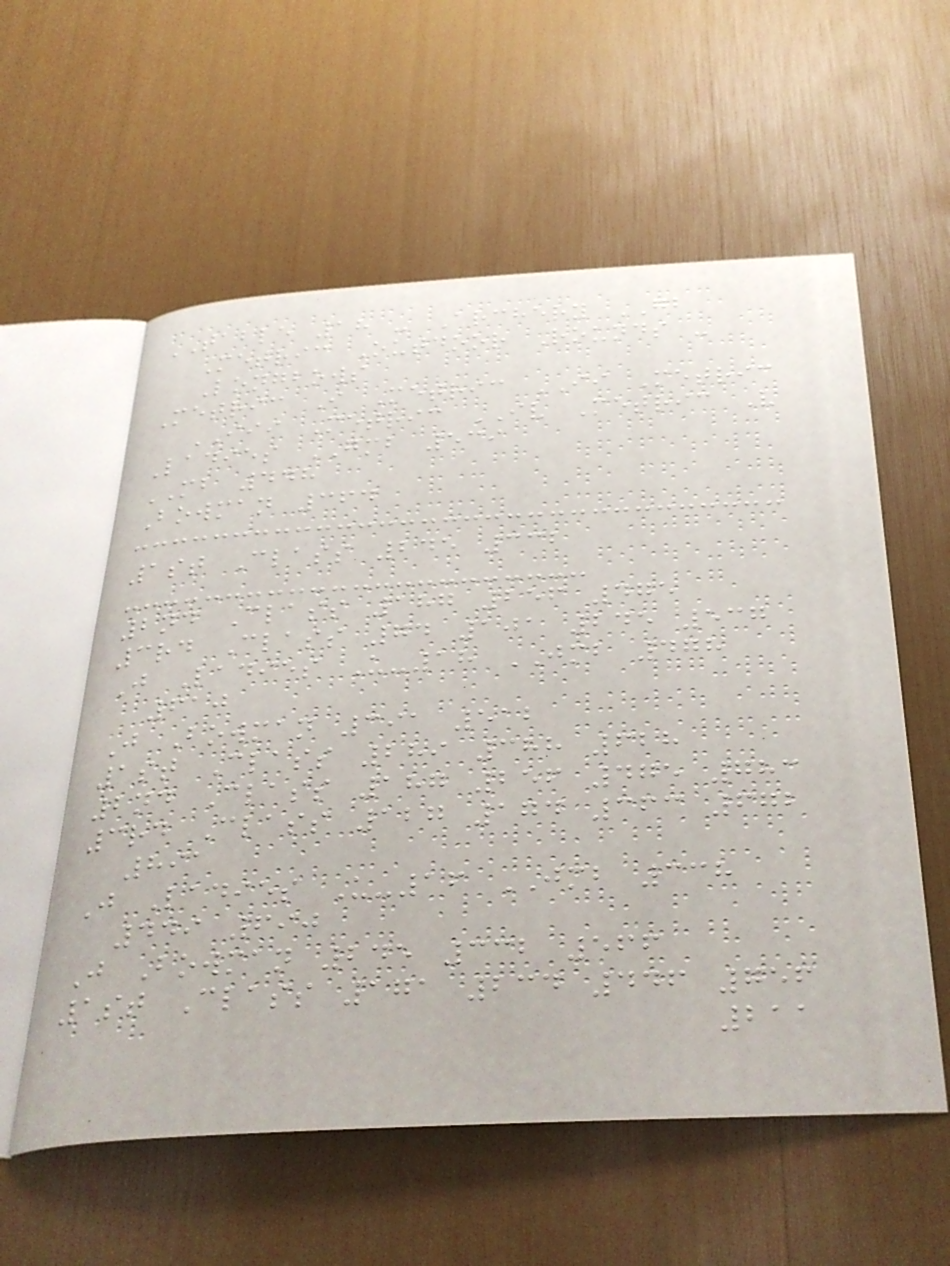TABLE 18 - Archery GB
Metric Outdoor Rounds -
Longbows
Metric I Metric II Metric
III Metric IV Metric V
Ladies GMB 539
MB 448
Bowman 364
1st Class 245 332
2nd Class 187 256 475
3rd Class 74 101 245 537
J Ladies U-18 JMB 478
610
J Bowman 391 512
1st Class 289 388 628
2nd Class 187 256 475 783
3rd Class 127 174 363 672
891
J Ladies U-16 JMB 338
449 690
J Bowman 245 332 566
1st Class 171 234 446 756
211
